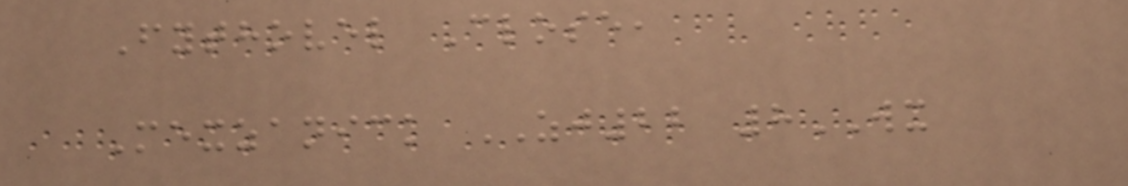Fythovel Close,
Mexzanick ZJ22 8WX
